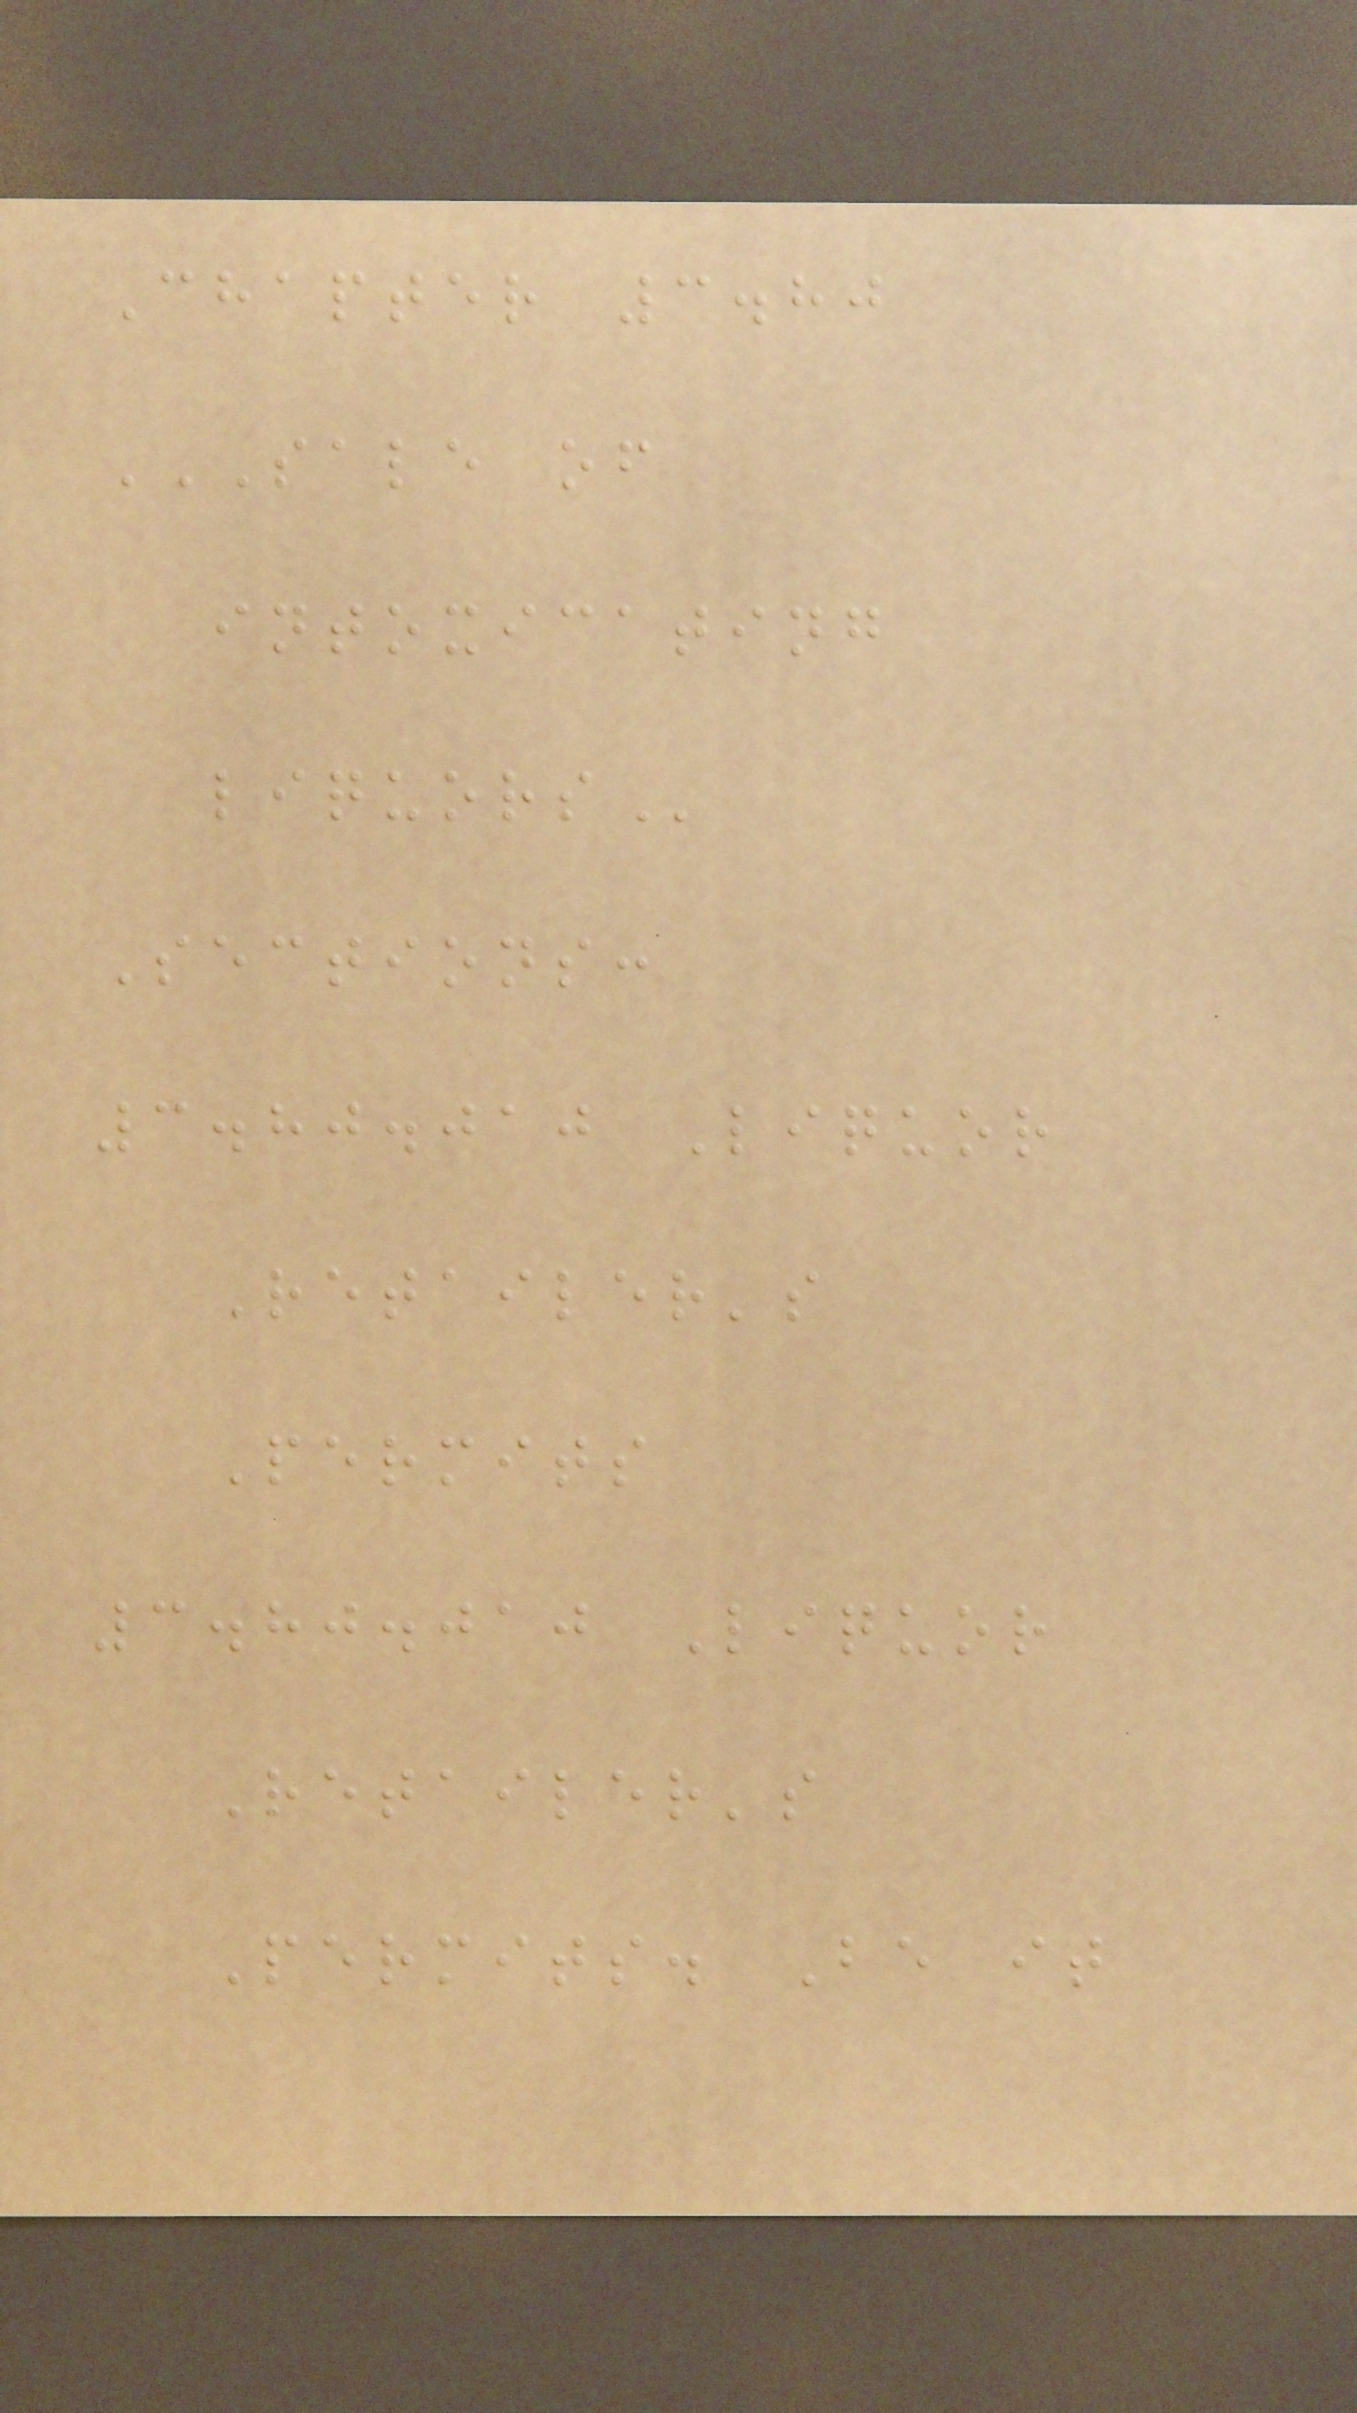Chapter 3.80
SALE OF
INTOXICATING
LIQUORS
Sections:
3.80.010 Liquor
Retailer's
Permits
3.80.010 Liquor
Retailer's
Permits. Be it
